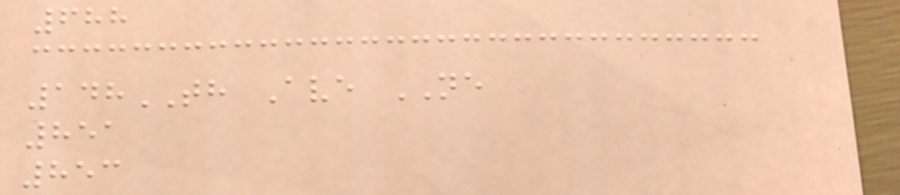688
148TH Ave NE
851
853
